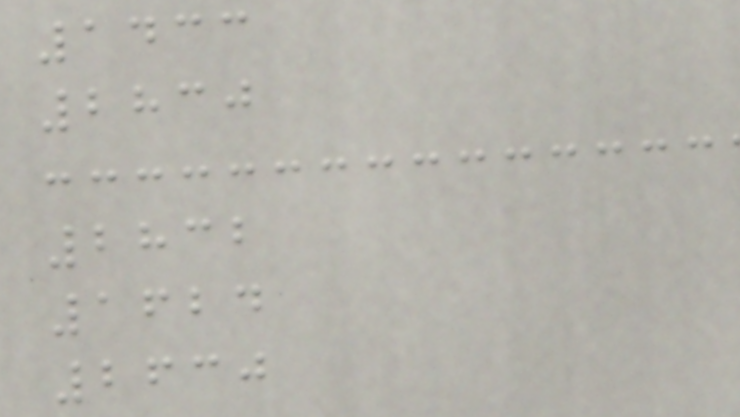1433
2830
2832
1624
2630
